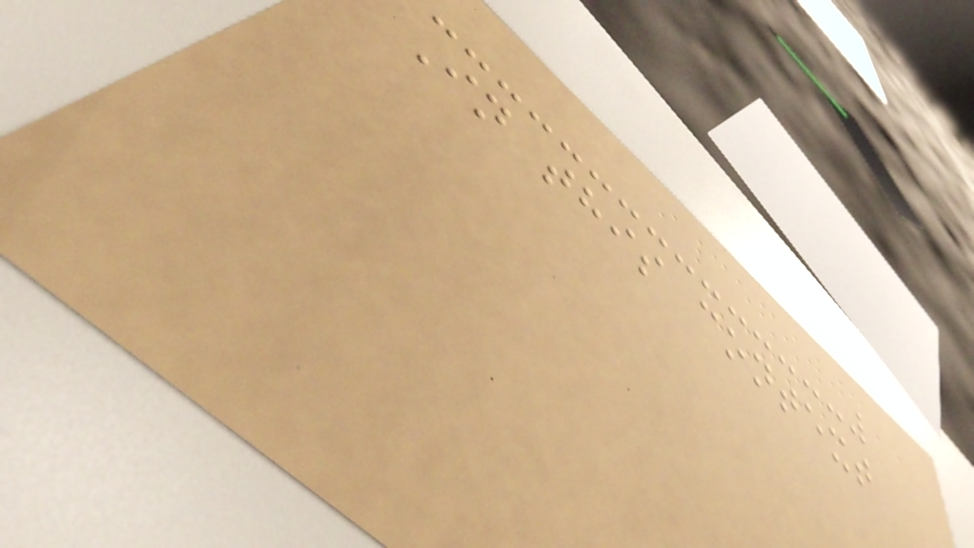In this context
